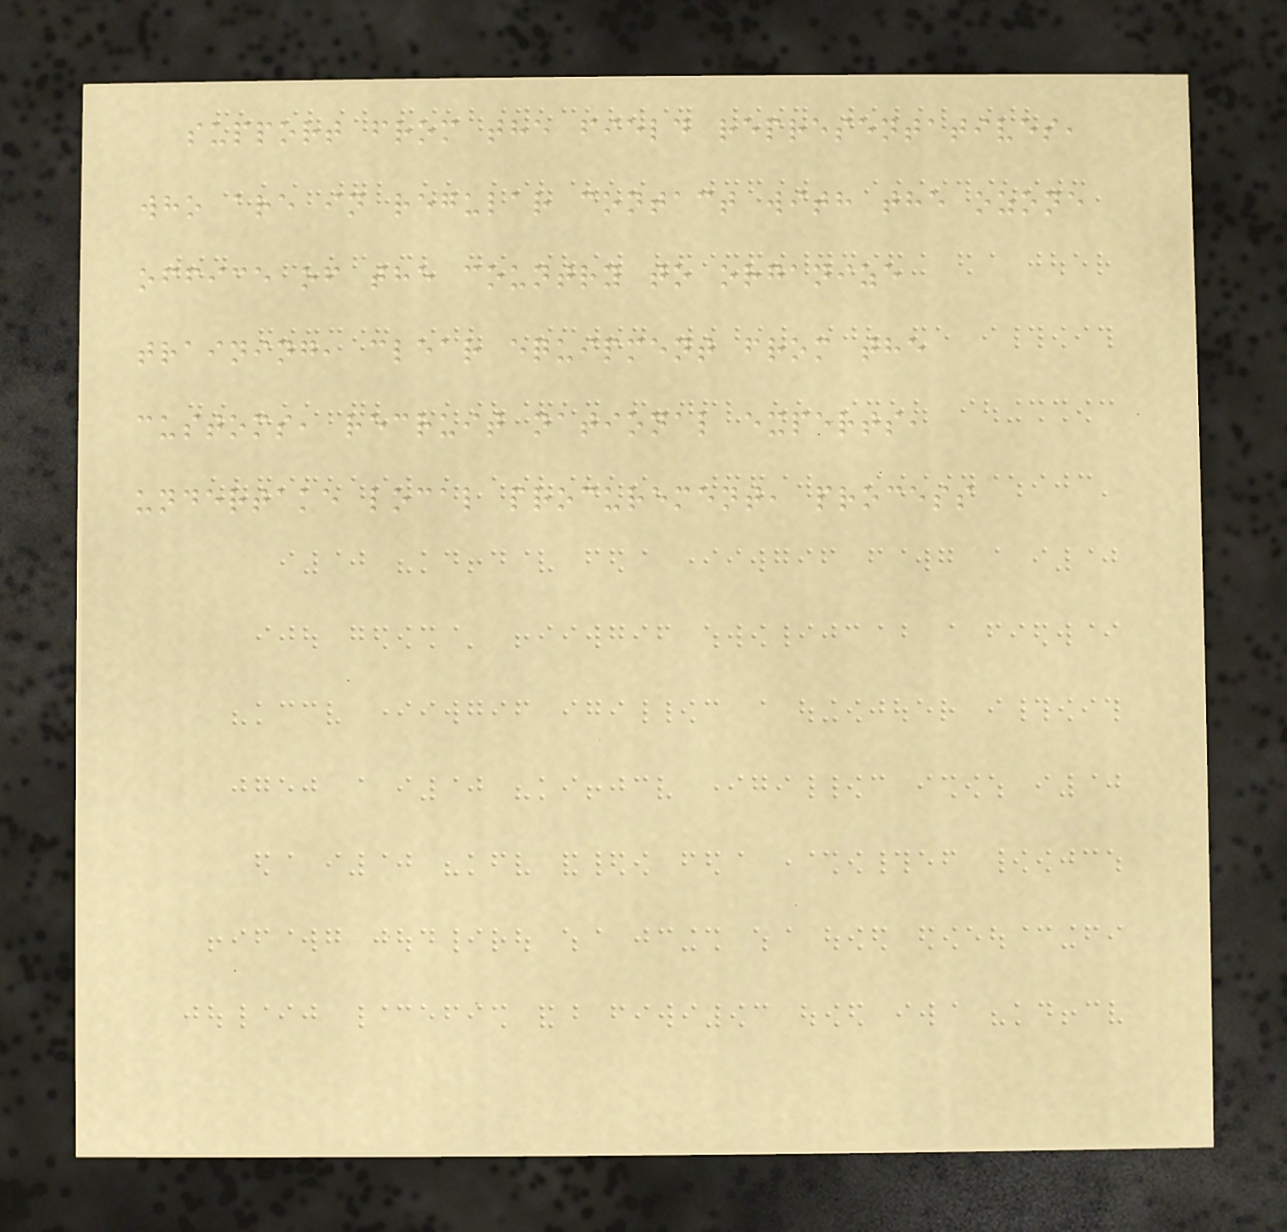support from the field representatives,
who are in regular contact with the ozone
office of the country to organize
training, clear equipment from the
customs, recruit national experts,
undertake local procurement, process
